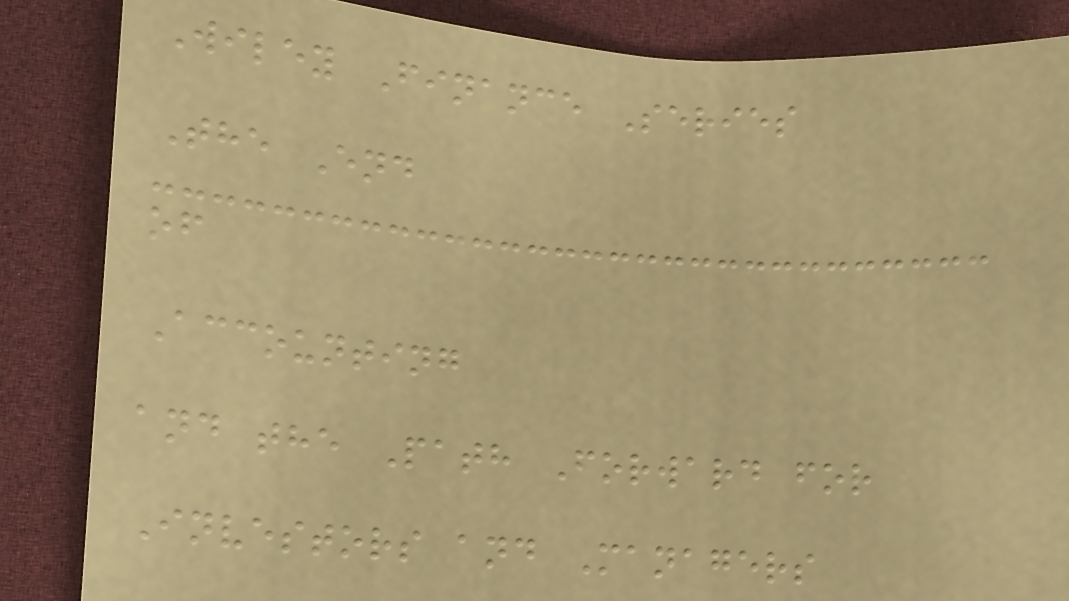Wiley Finance Series
The End
of
Accounting
and the Path Forward for
Investors and Managers
